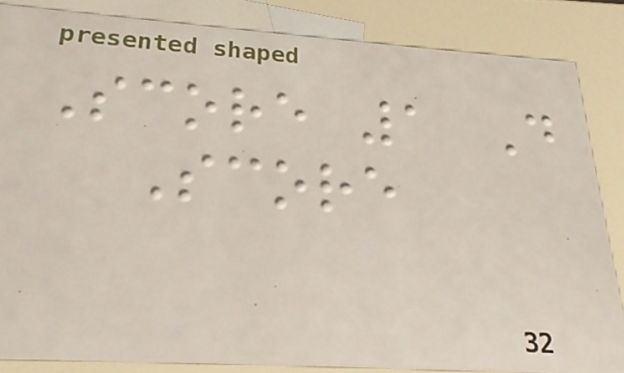Score 1 D
Score
